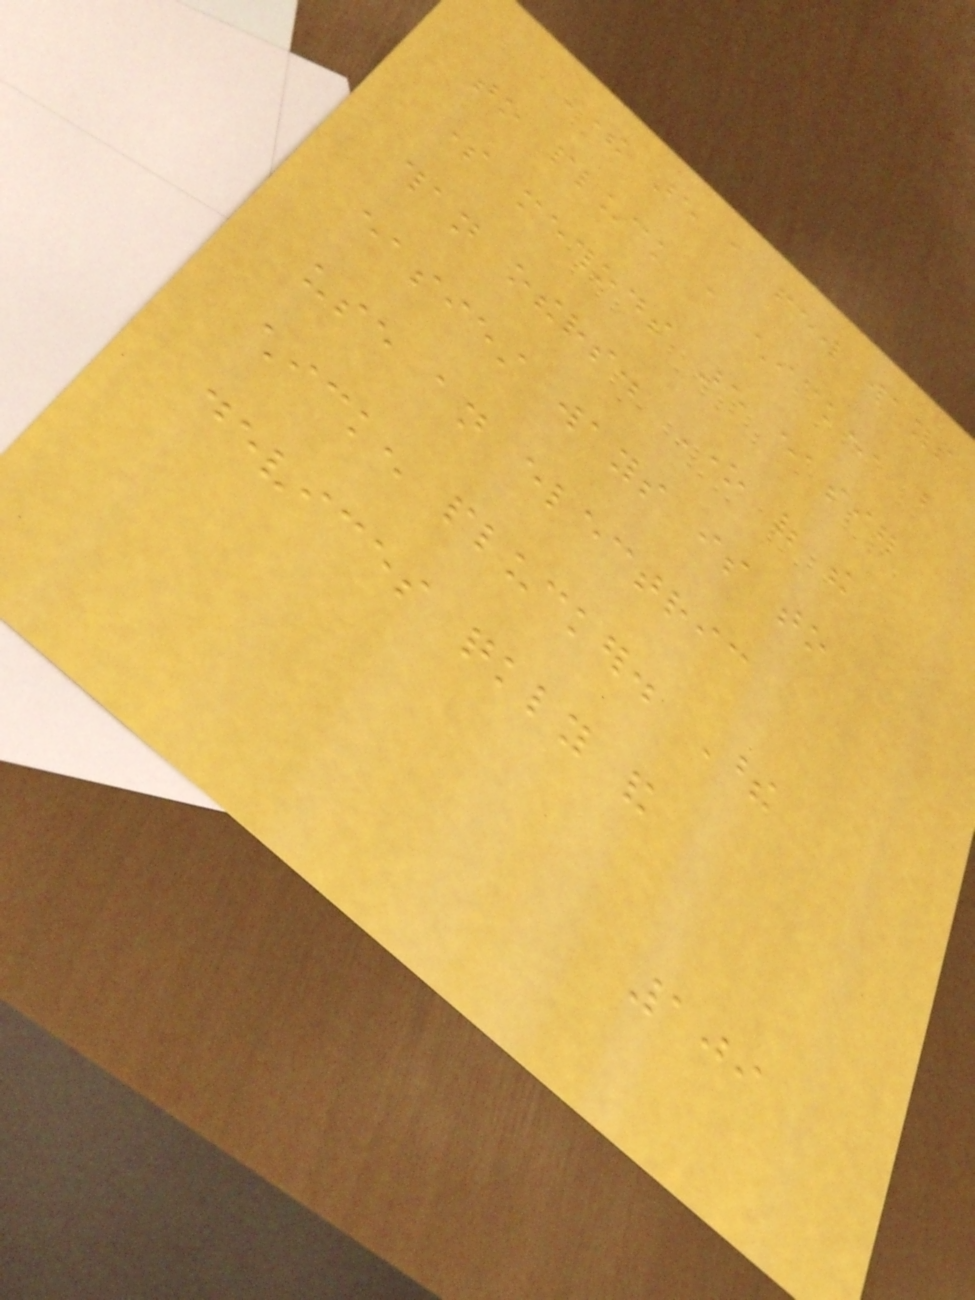There are a few ways
to pluck a chicken, but
some methods are easier
than others. One of the
easiest ways is to
use an electric
chicken plucker. These
devices quickly and
109
